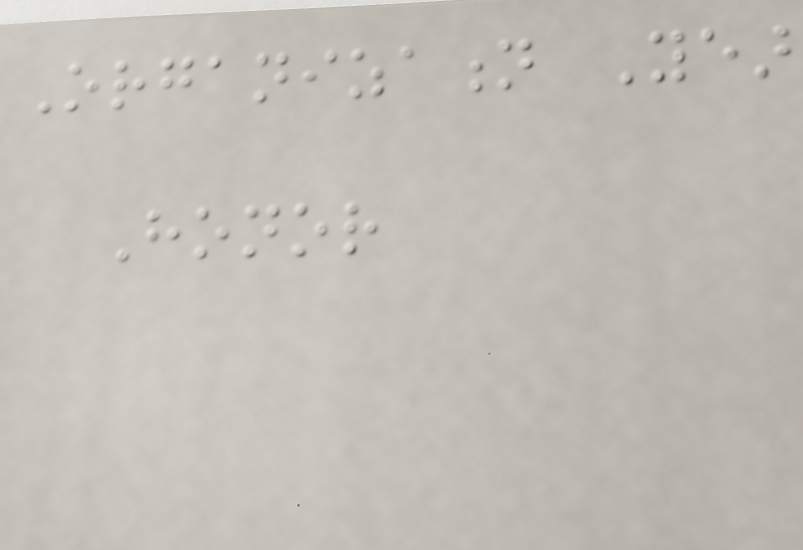Organization Year
Honor
